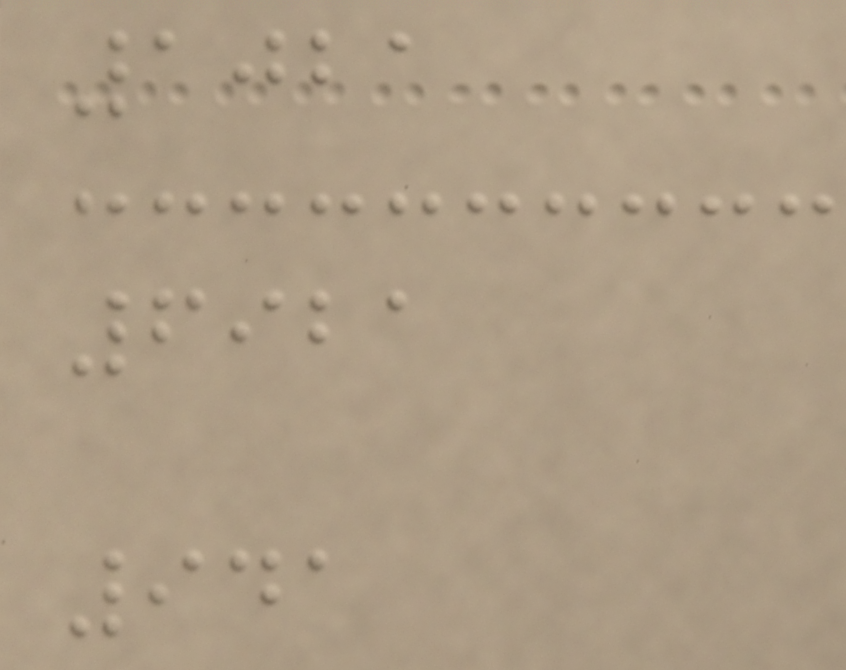1021
6921
941
